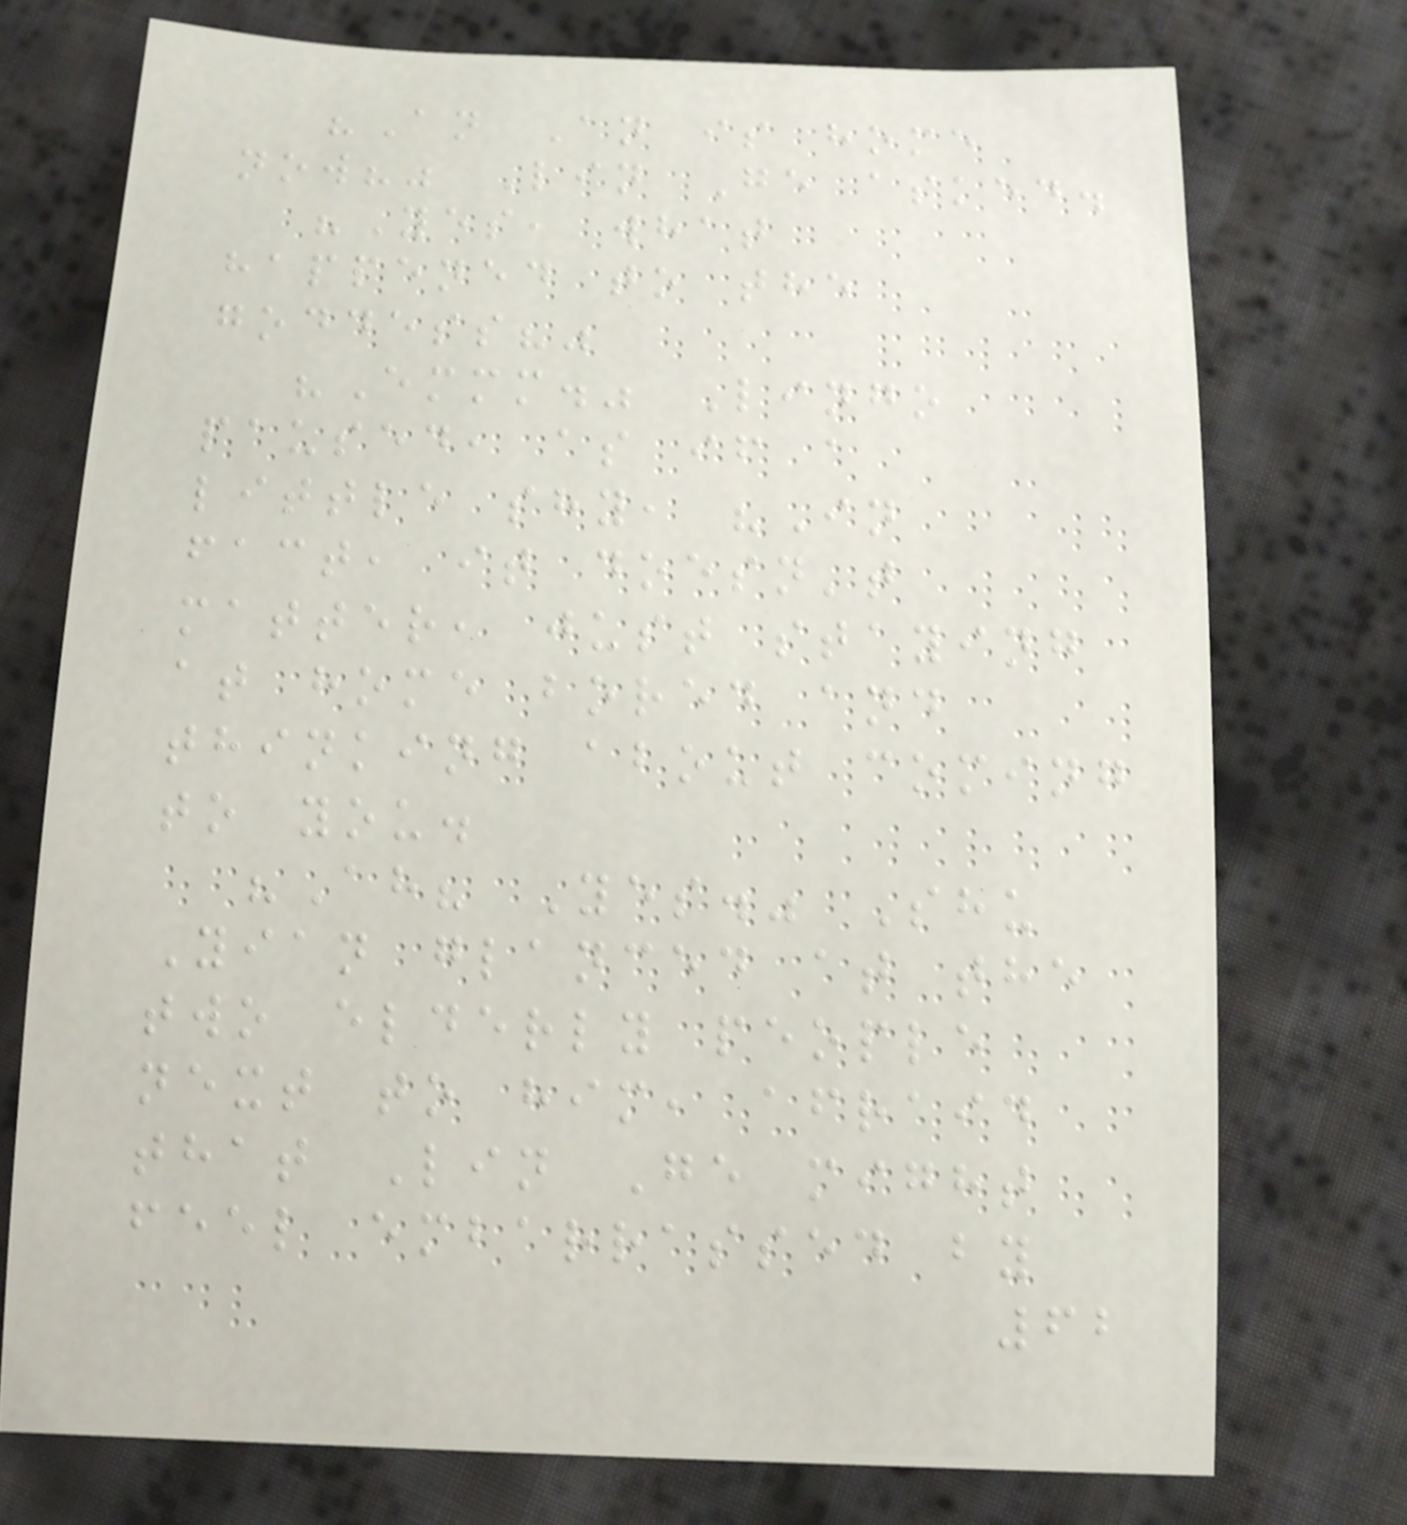"An An is home
now?" Lin Ge asked.
"Yes, what
happened to the
goddess?"
"Emmm." Lingo
paused, as if a
little shy, "In
fact, it doesn't
matter, just staying
at home bored and
thinking about coming
to you.
"Ah? Yes." Shu
Yian glanced at the
two elderly people
next to him, afraid
that Lin Ge might
feel embarrassed by
62
